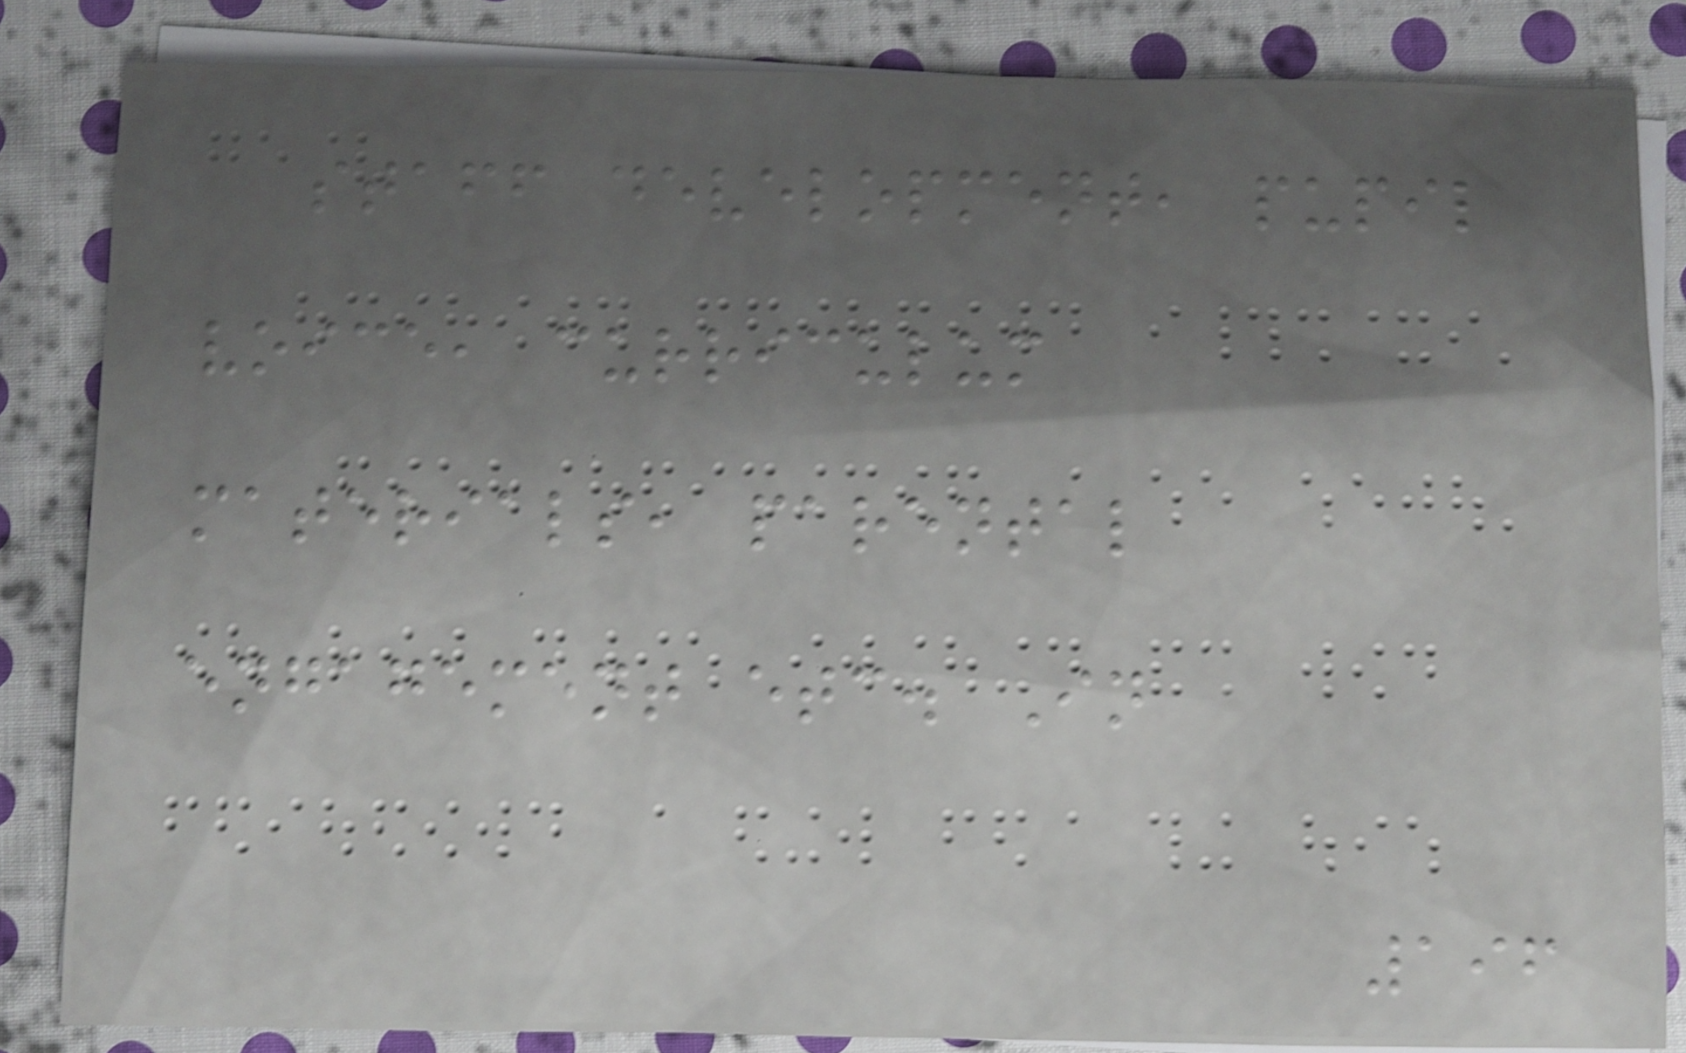staff development, pupil
voice, curriculum
materials, parental
engagement etc. In
196
